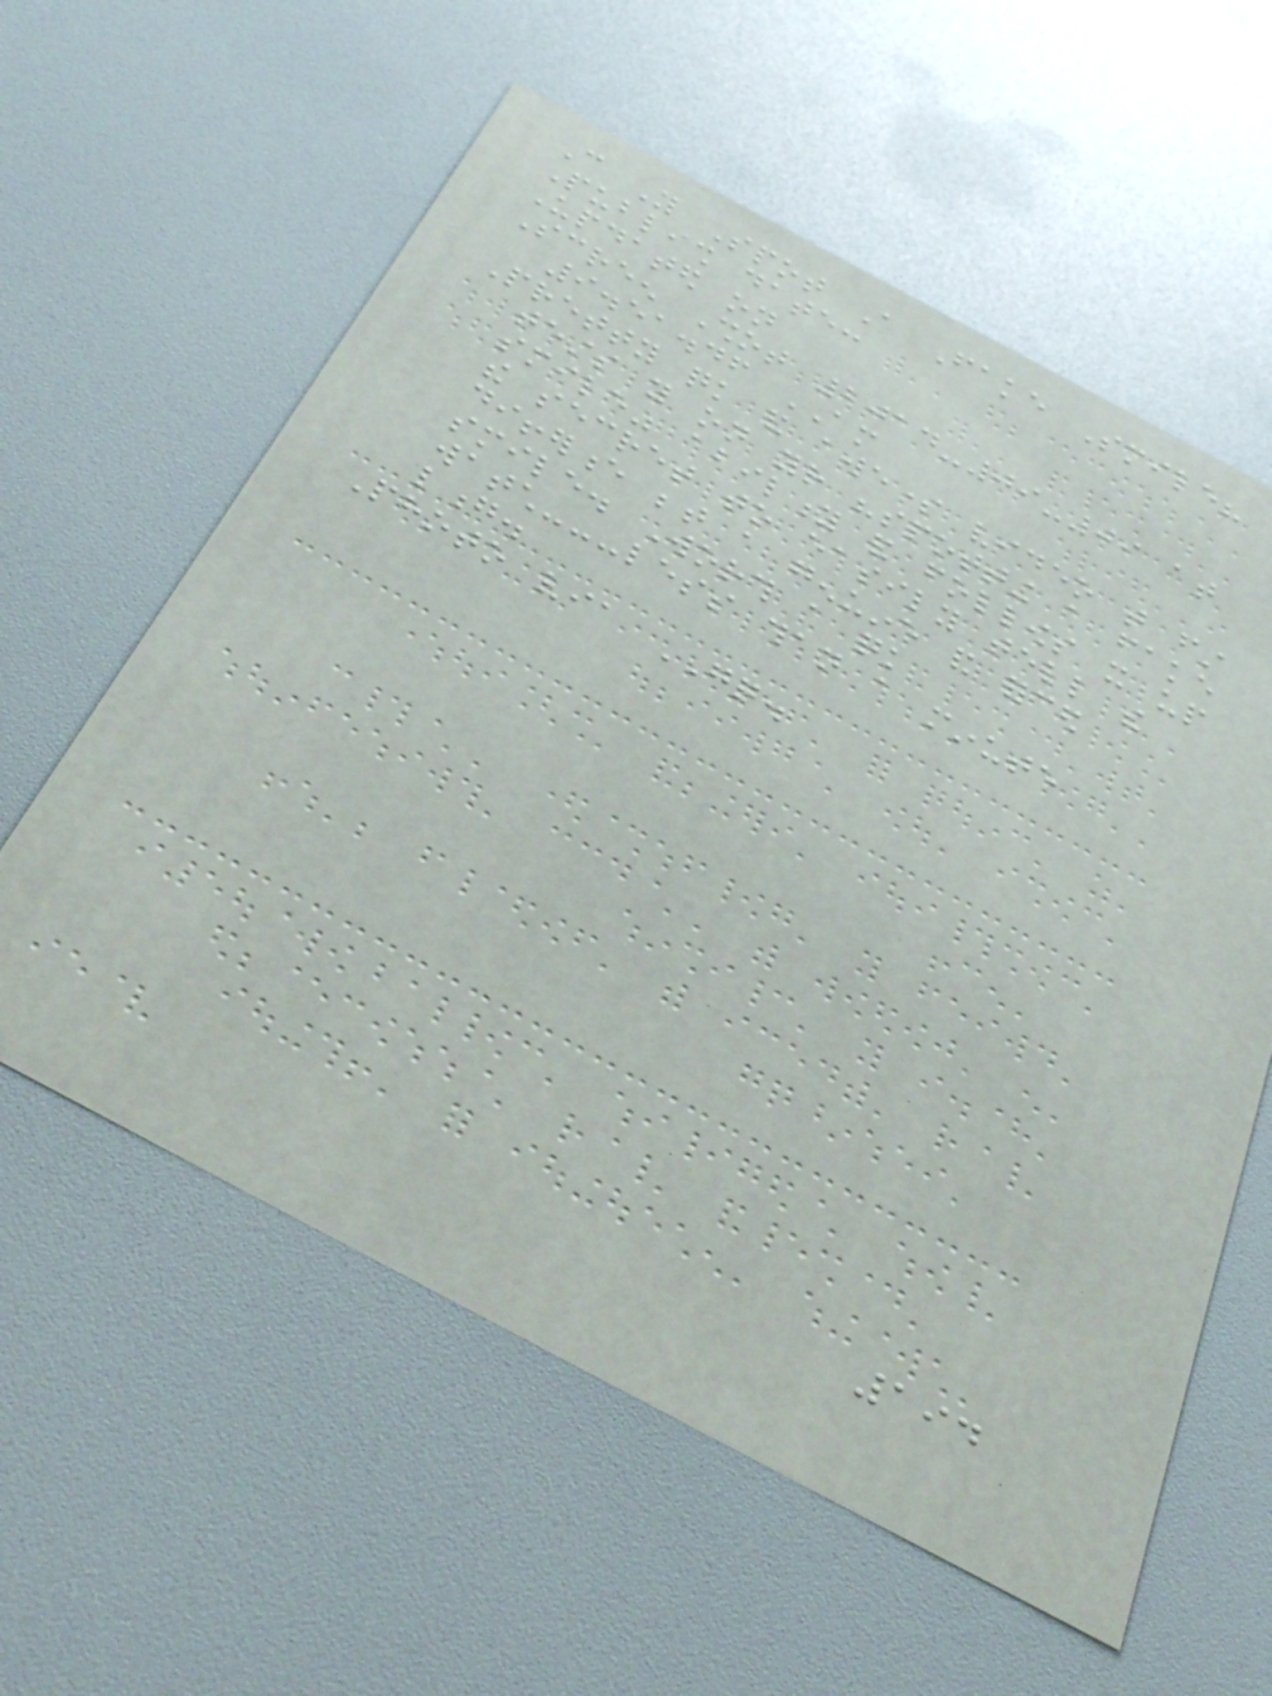Can You Spot A Fake Smile?
Publish date:
Updated on
Screen Shot 2014-09-09 at
9.51.46 AM
Pretty quick and awesome video that first
tests you on your "spotting a fake
smile" ability and follows it up
the secret to easily tell the
difference between a genuine and forced
smile. Worth a quick
watch---less than a minute
long.
Photo via GQ.
194
